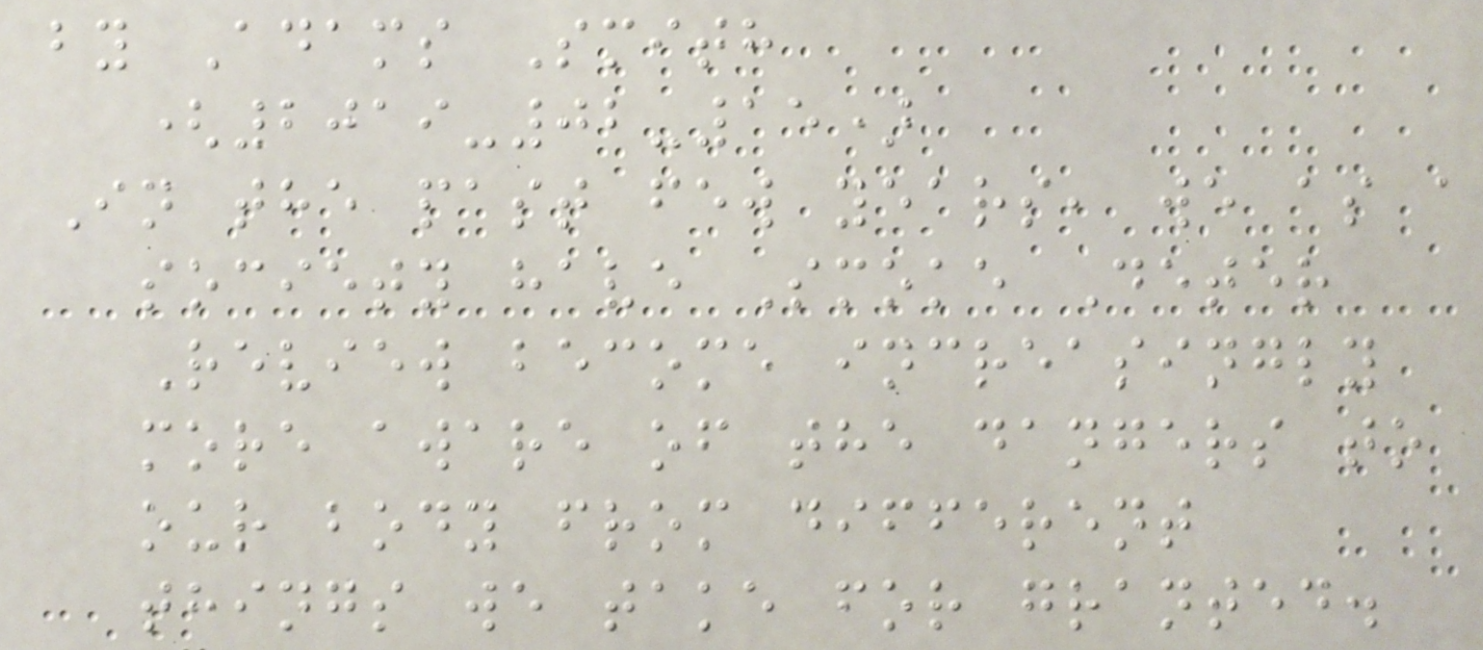by Adams Smith
(2019-02-15)
In the past few years, we as a
society have Smoke Deter
Review become increasingly
more aware of the dangers to
our body from different
things we take for granted.
